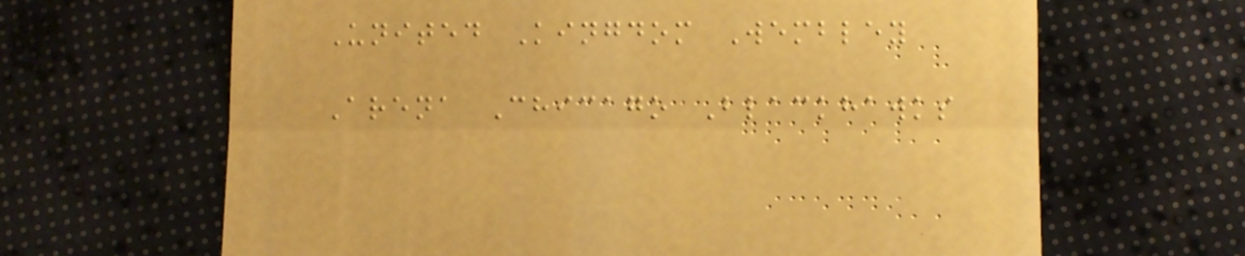United Kingdom Wembley
Arena Chicago Blackhawks
